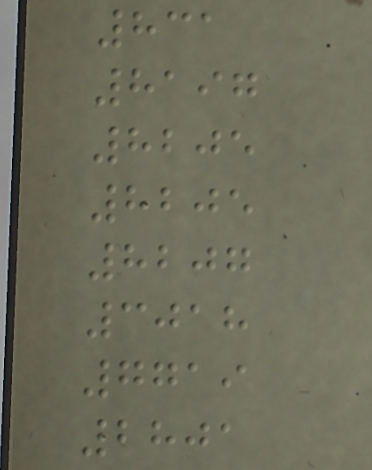831
8197
8205
8205
8207
3018
7719
2801
